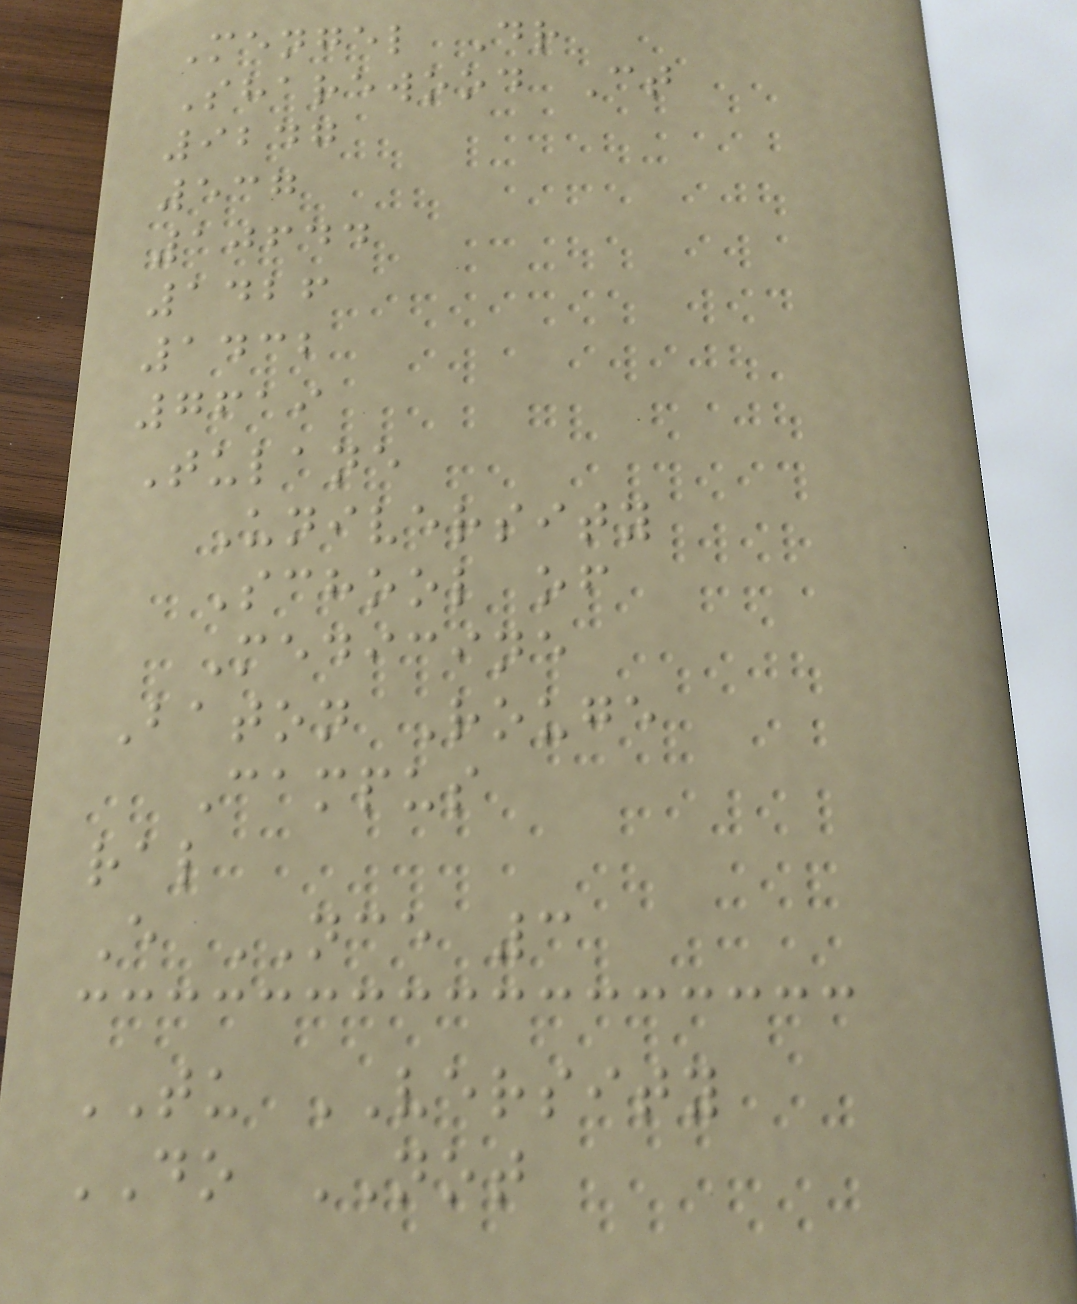Mengel Dr
Sharewood Ct
9247
537
10644
1426
1432
7619
Tulane
University
School of
Medicine
Baton Rouge
Campus
ral
E NCE 3
TU VERSITY
DO NOT
